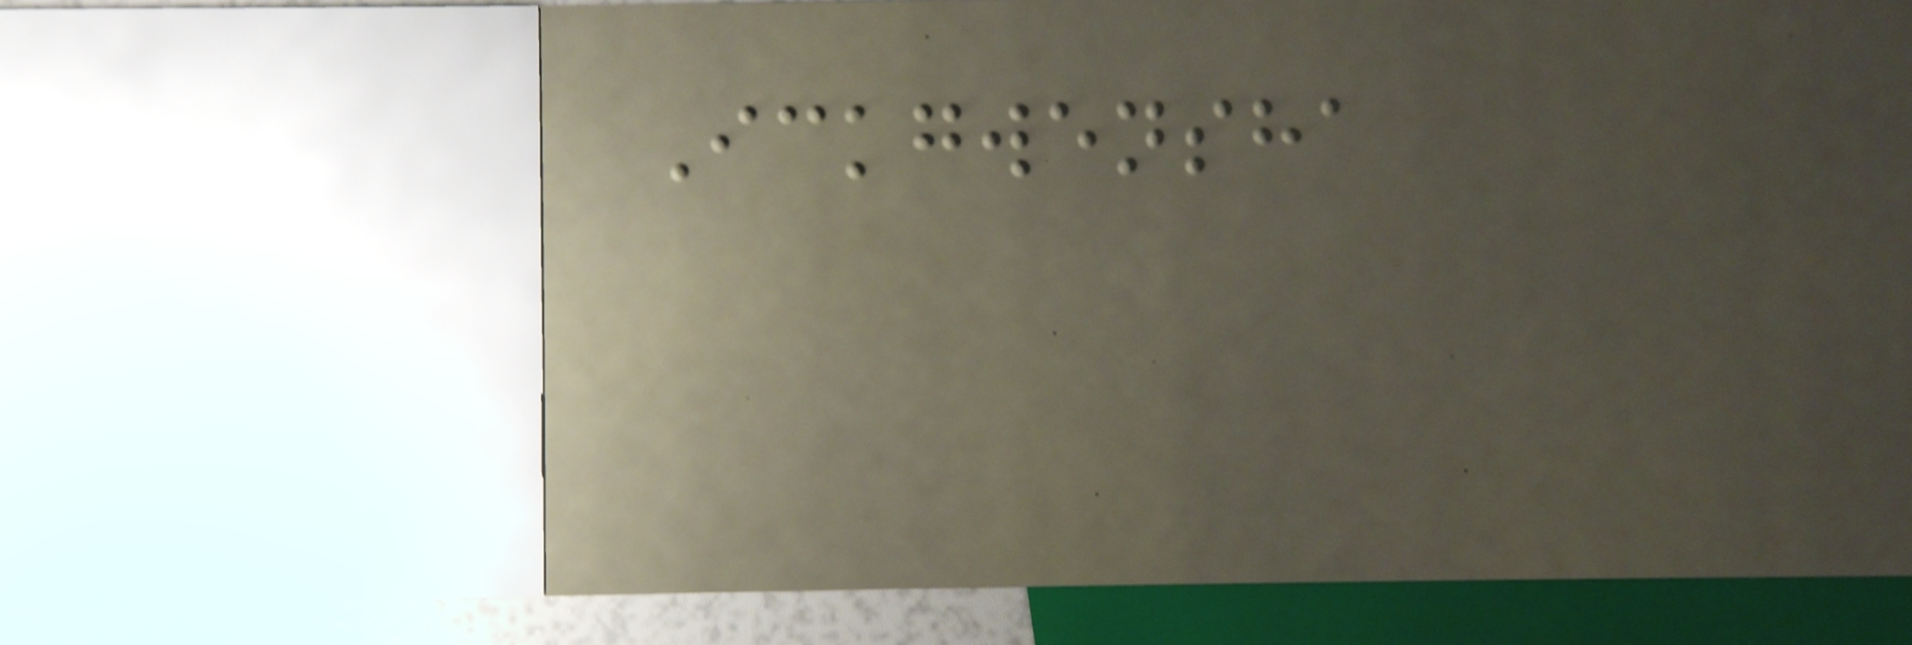Ickgwensha
